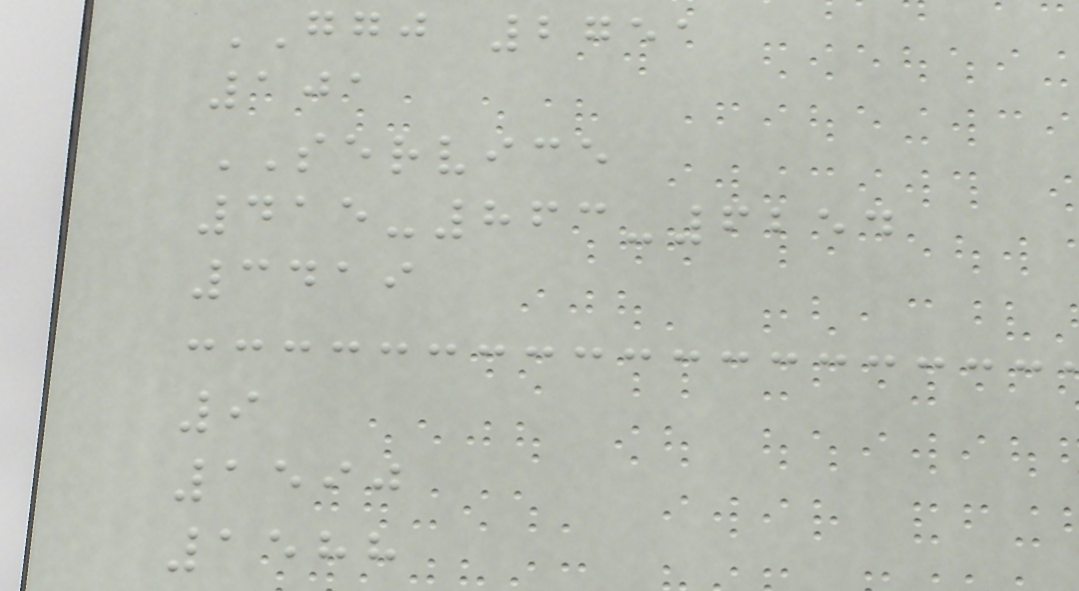GGJ 2751
101
SERVICE
415-863-6254
3419
9
1590
1588
